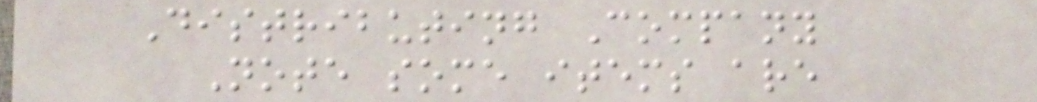Distributing Company
Note some items are
